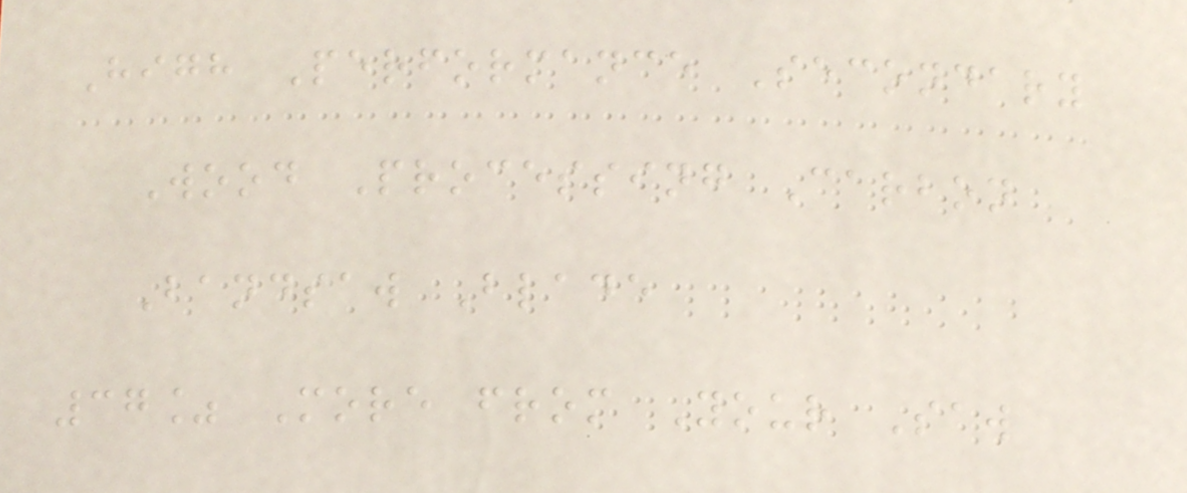High Performance Secondary
Wood Processing Carbon
Bandsaw Blade
37% More from Your Saw
